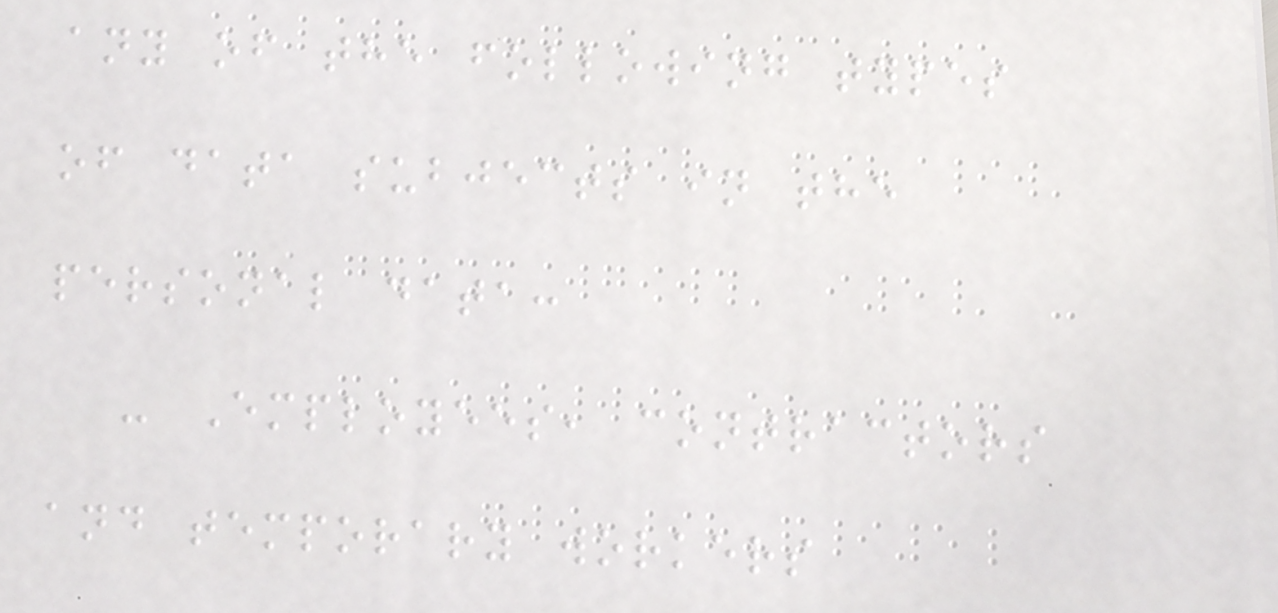any of the following types
of data subjects in the
personal data:
- Employees, contractors
and temporary workers
